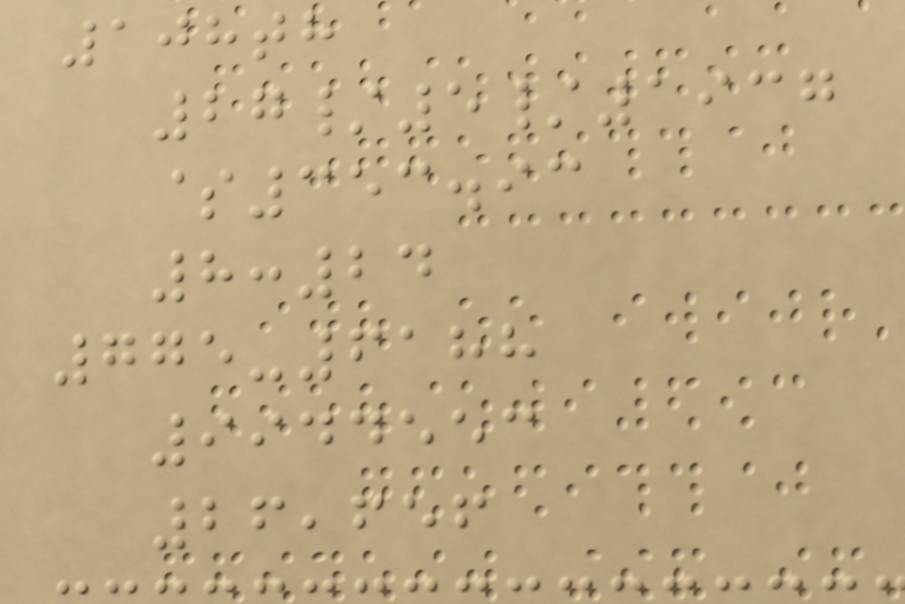108th
27/5/1937
$353.93
8:24
775-6188
9944553
26,656
